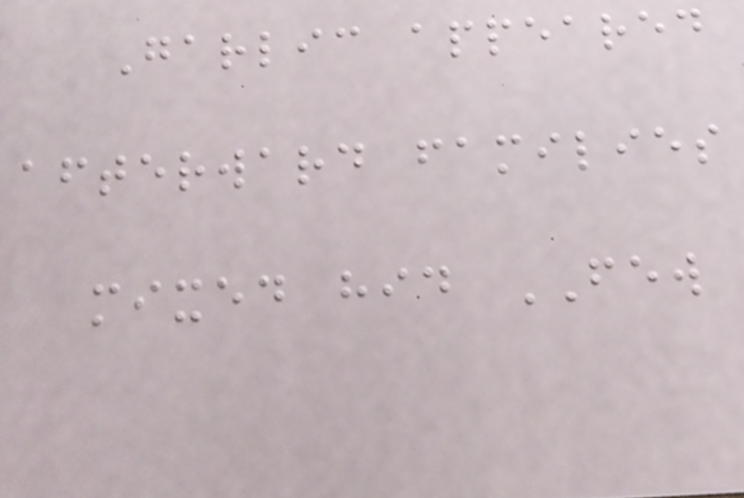Garlic appeared
afterward families
mixed hid FEW
